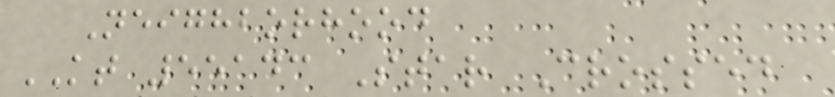Neighborhood
KT 55143 Star Crossed
